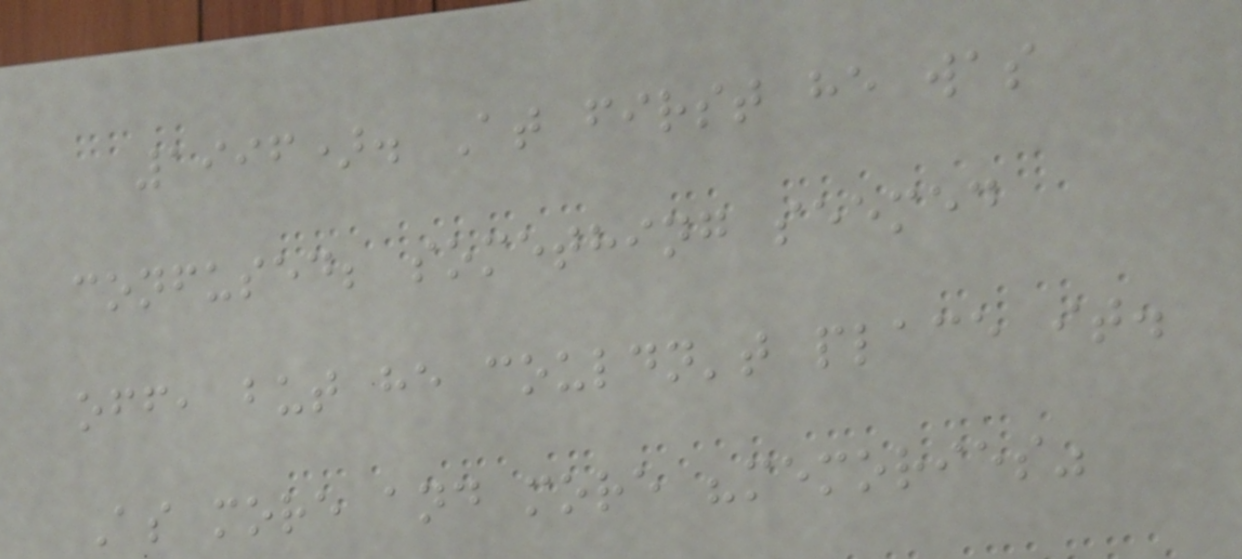1996). At first he was
confused; something seemed
off, but he couldn't place it.
As more and more "memories"
